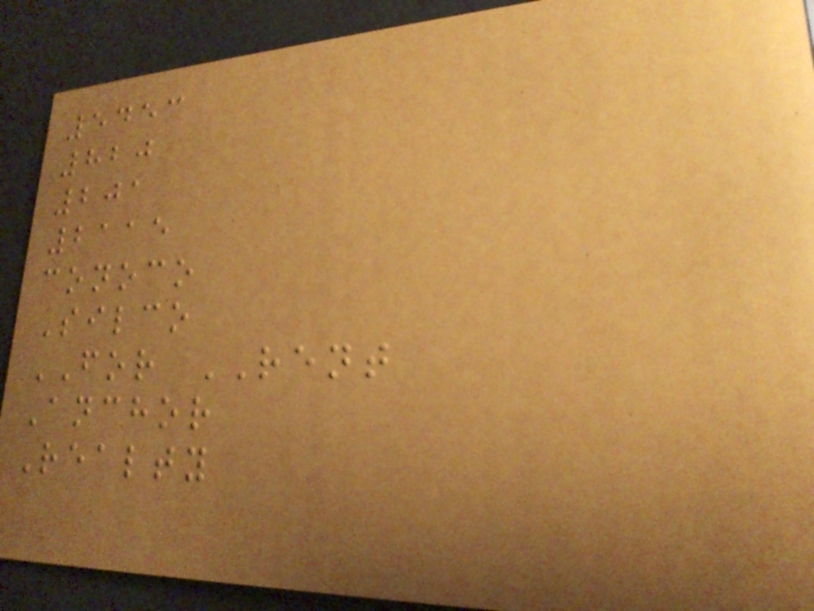5453
820
201
2115
conoco
Silco
FOR RENT
Anchor
Realty
